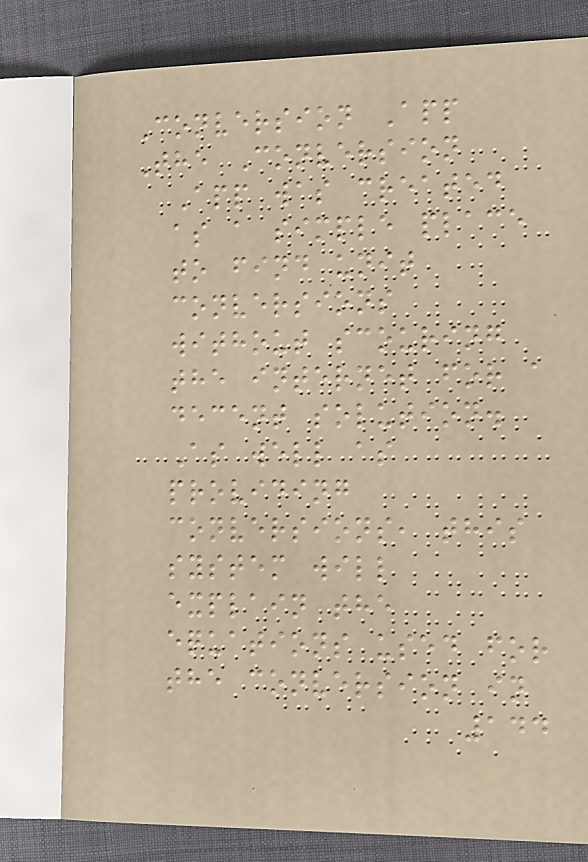Conversion App
The Conversion
App was created
as a simple place
to find unit
conversions
without scouring
the internet for a
decent solution.
As well as
providing
conversions, this
system will
explain the
equations used for
the conversion in
144
